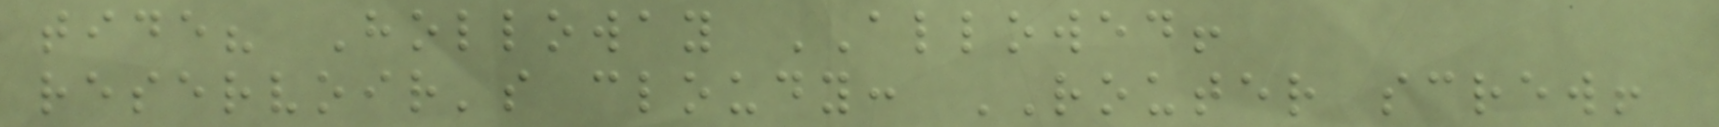tide? Holloway ALLOWED!
reservoir's cloudy: ROUTER screw!
